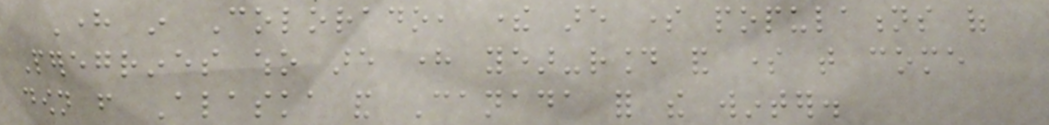Here in Colorado, there are some populations of
Peregrines who are here year-round and some that come
down from Alaska and Canada for the winter.
